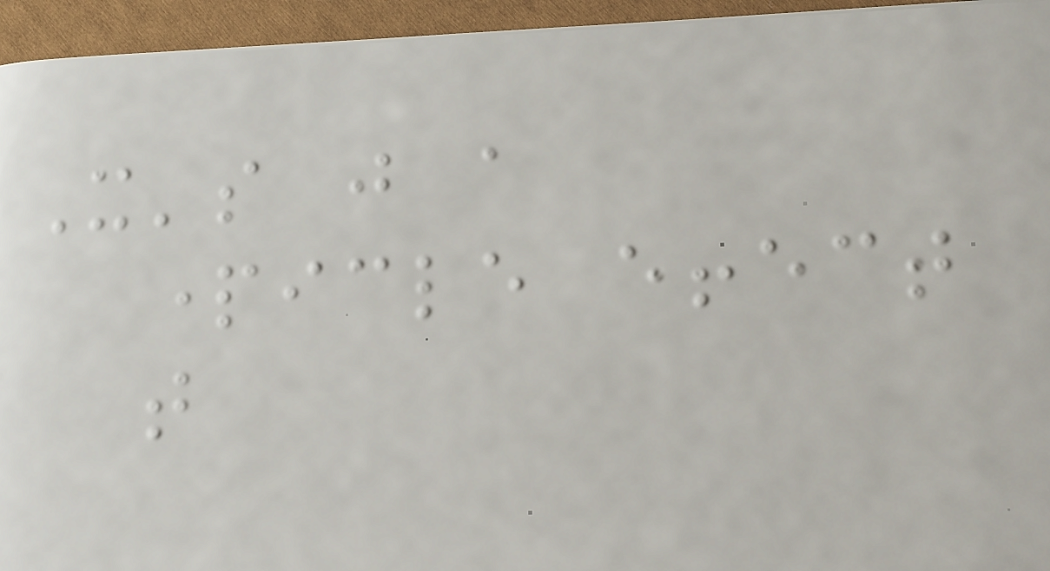It's just a
particle effect
that
